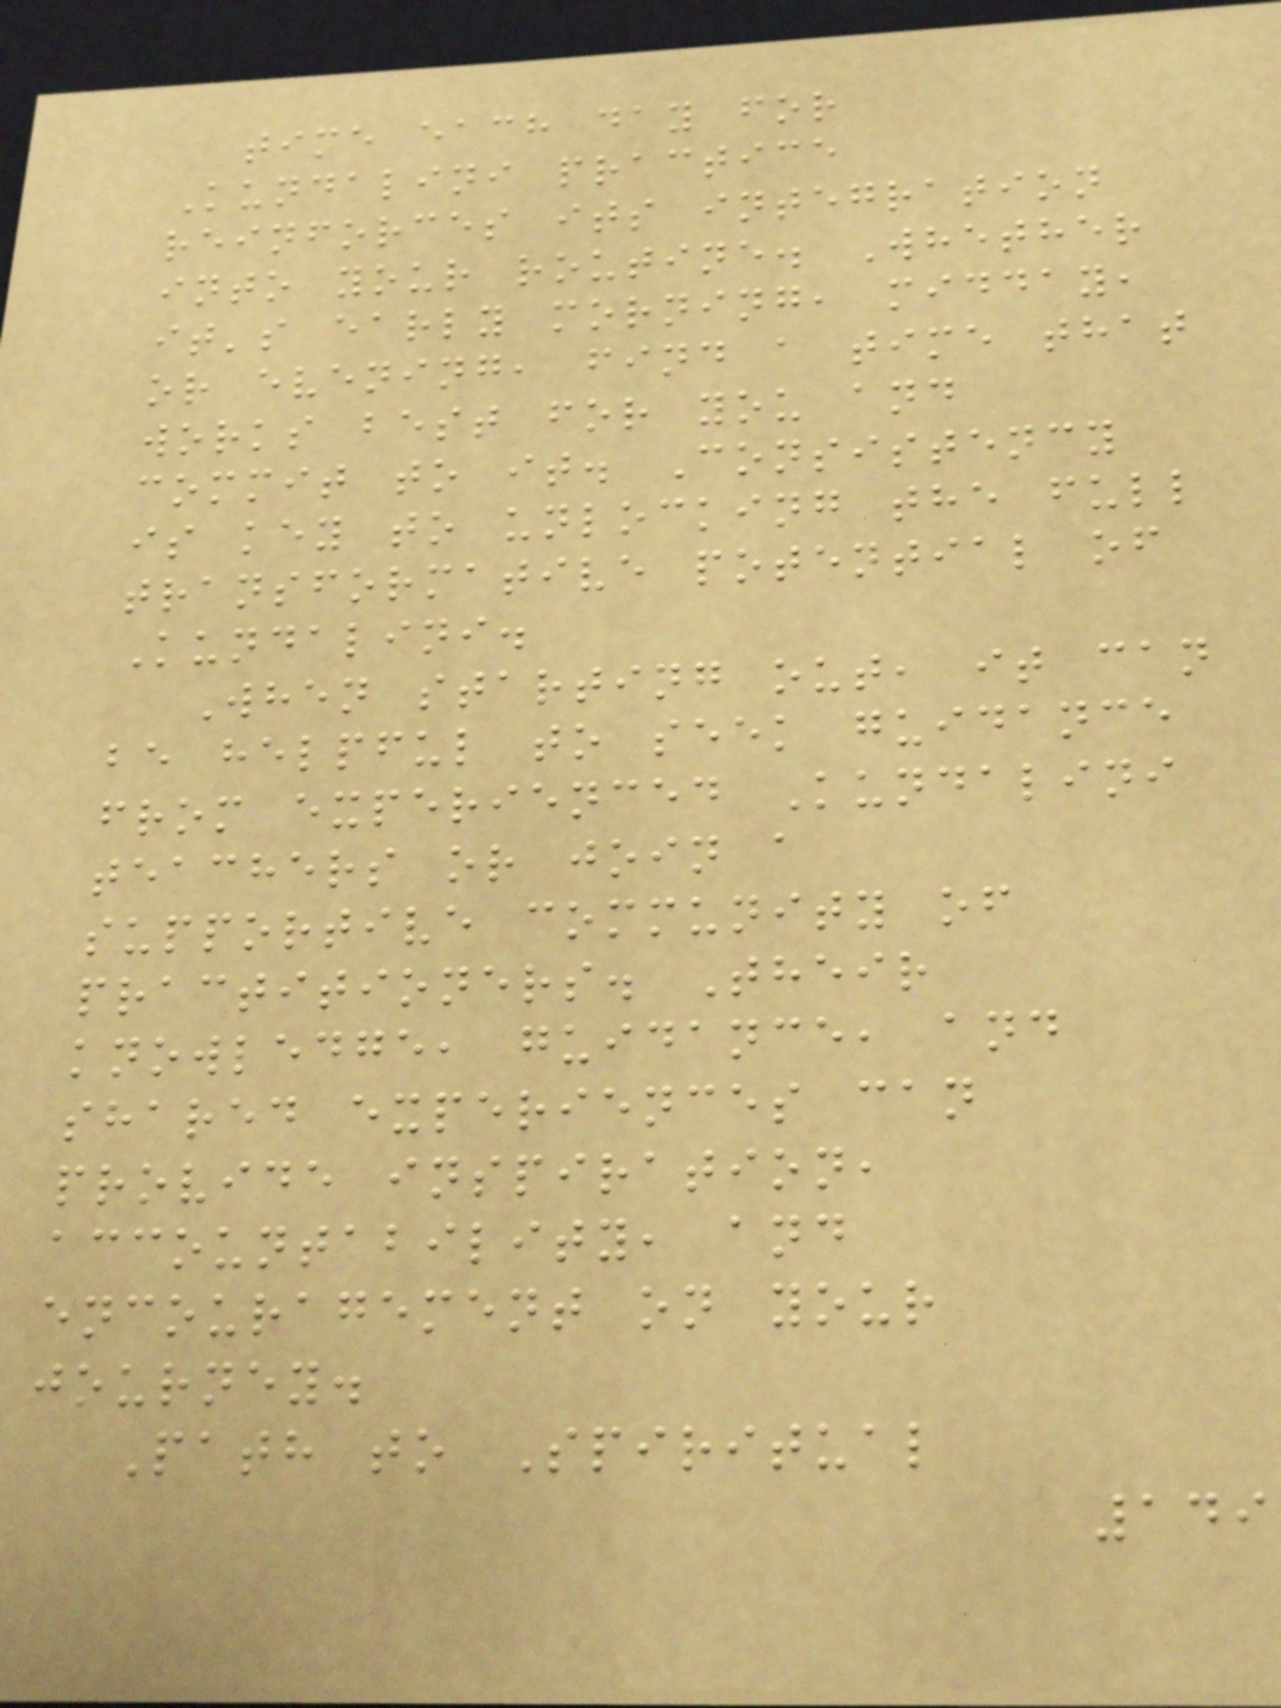time each day for
Kundalini practice
reinforces its integration
into your routine. Whether
it's early morning, midday,
or evening, find a time that
works best for you and
commit to it. Consistency
is key to unlocking the full
transformative potential of
Kundalini.
When starting out, it can
be helpful to seek guidance
from experienced Kundalini
teachers or join a
supportive community of
practitioners. Their
knowledge, guidance, and
shared experiences can
provide inspiration,
accountability, and
encouragement on your
journey.
Path to Spiritual
149
